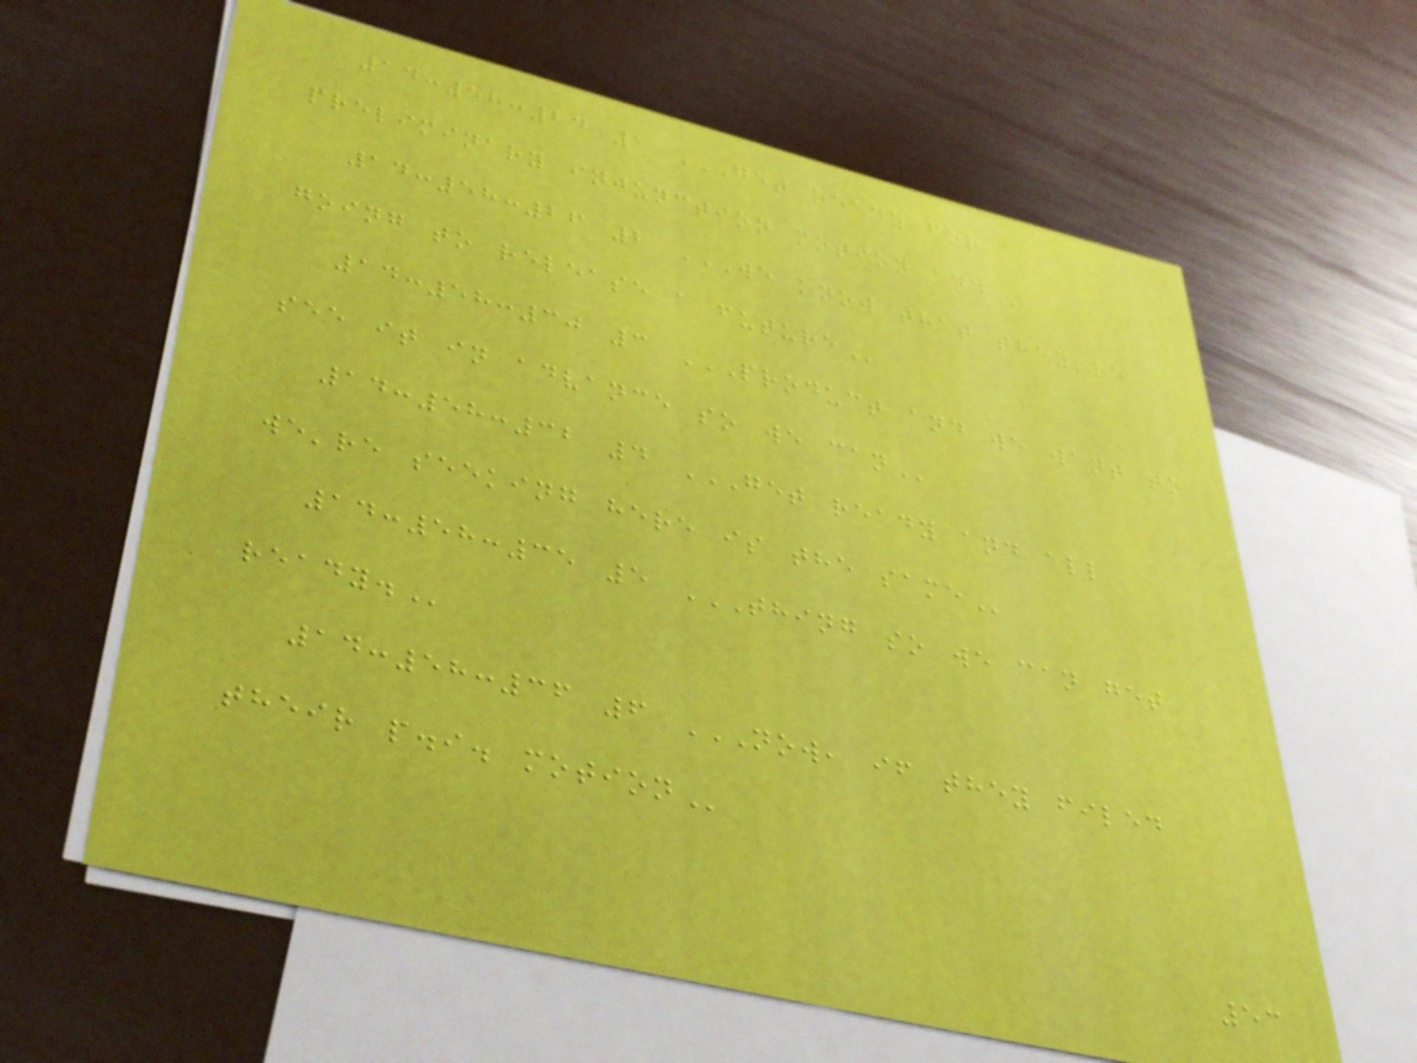14:58:24 1 GET READY FOR A
PRELIMINARY INJUNCTION MOTION AND
14:58:26 2 WE KNOW THAT THEY'RE
GOING TO RELEASE A FUTURE
14:58:30 3 PRODUCT AND WE WANT TO
SEE IT IN ADVANCE SO WE CAN
14:58:32 4 GET READY AND ALL
WE'RE SEEKING HERE IS THE SAME
14:58:35 5 THING SO WE CAN GET
READY.
14:58:36 6 NOW, IF THEY FILED
THEIR P.I. MOTION
53
